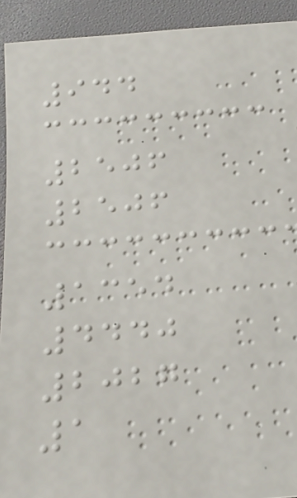944
2506
2506
1354
4440
2027
1
